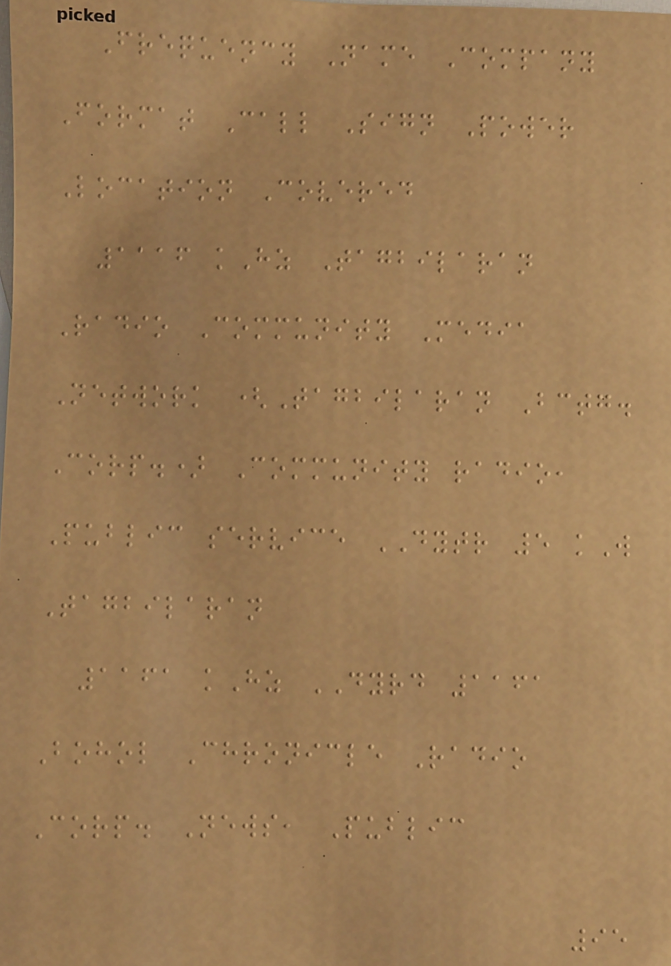Frequency Name Company
Format Call Sign Power
Location Covered
1116 kHz Tagbilaran
Radio Community Media
Network (Tagbilaran Bctg.
Corp.) Community radio,
Public service DYTR 5 kW
Tagbilaran
1161 kHz DYRD 1161
Bohol Chronicle Radio
Corp. News, Public
95
